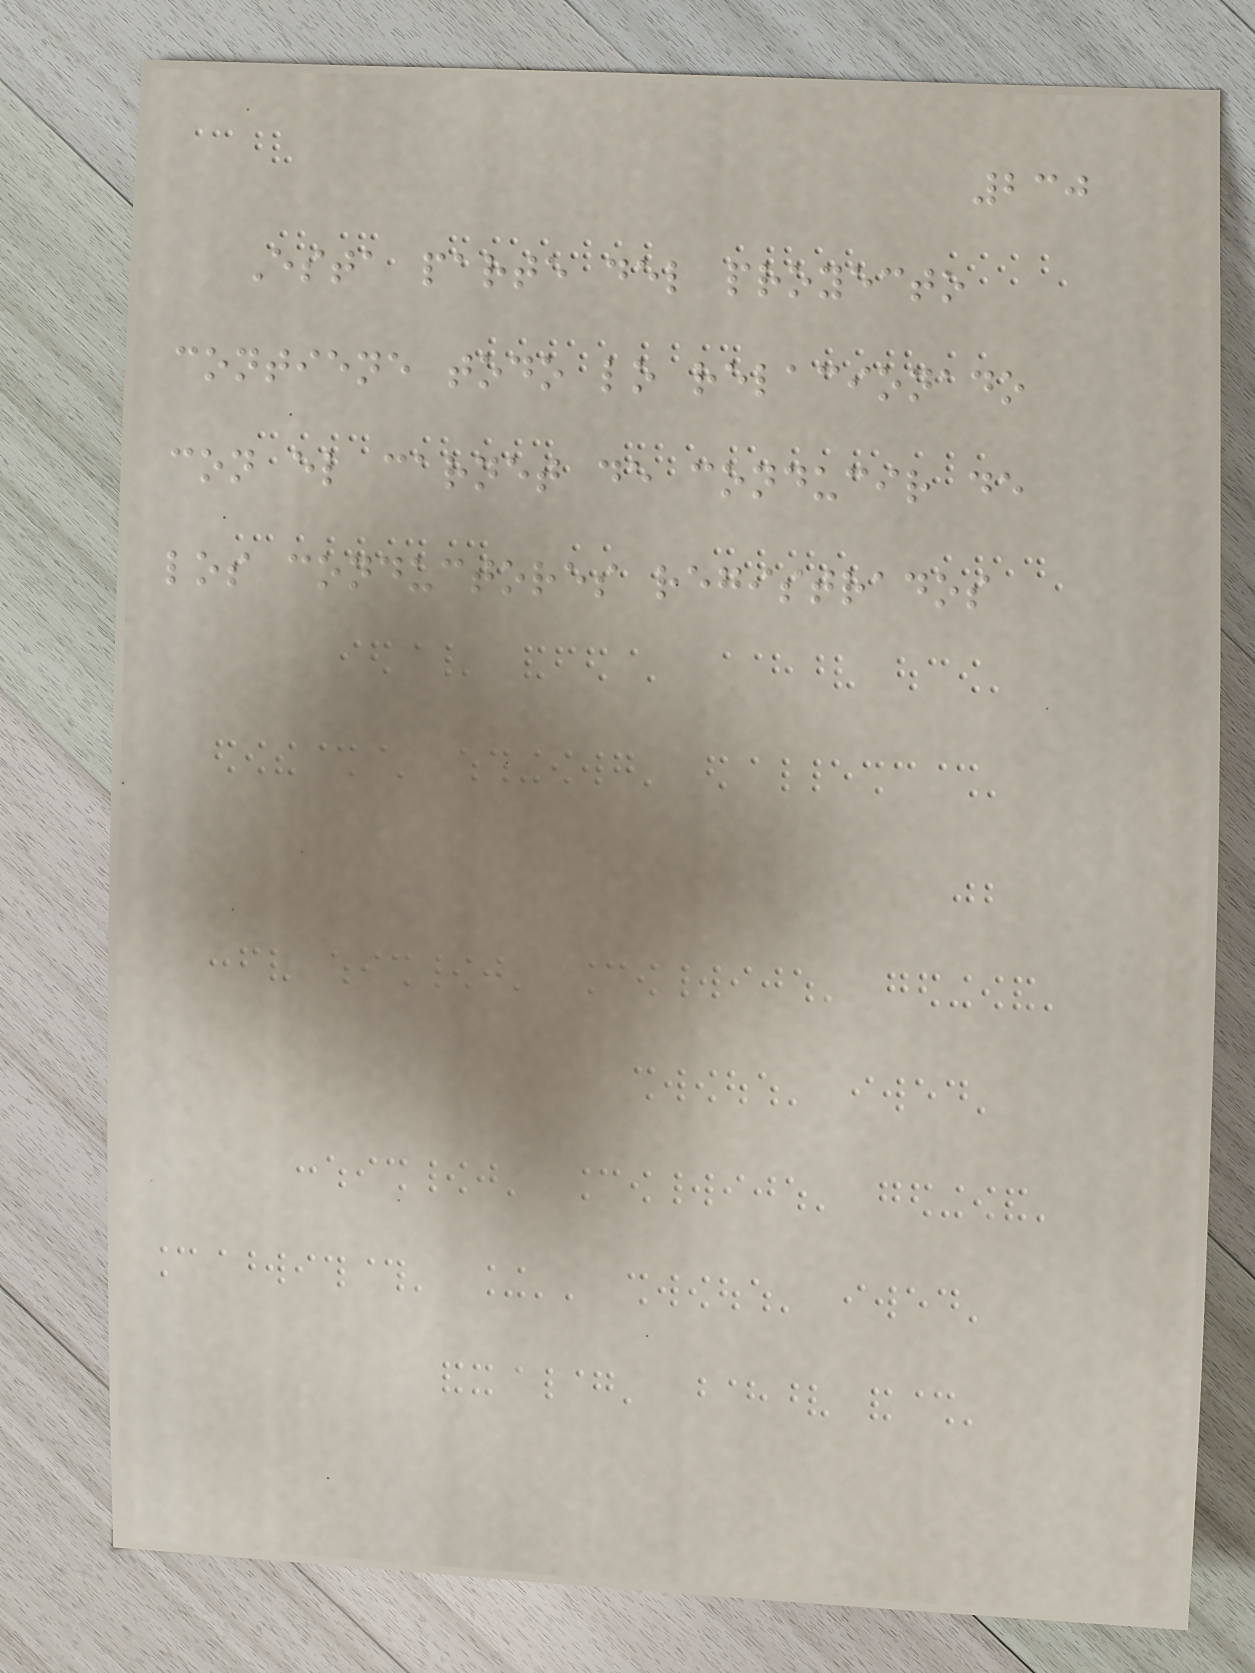230
Esta parte del proyecto
contiene todo lo relacionado
con el carnet de conducir de
los conductores registrados
